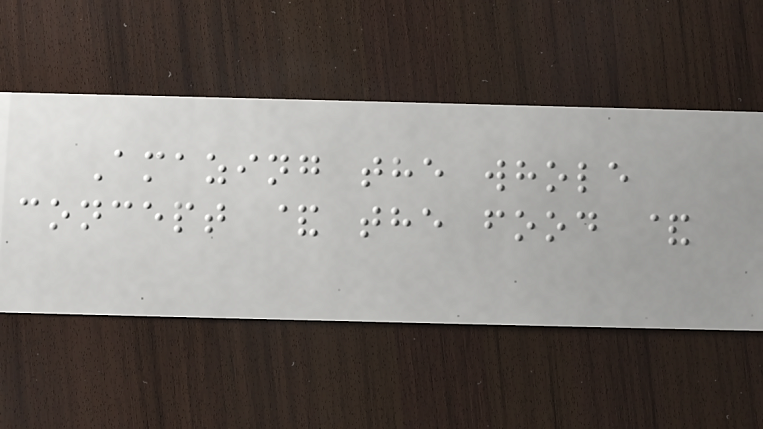Amazing the whole
concept & the food &
